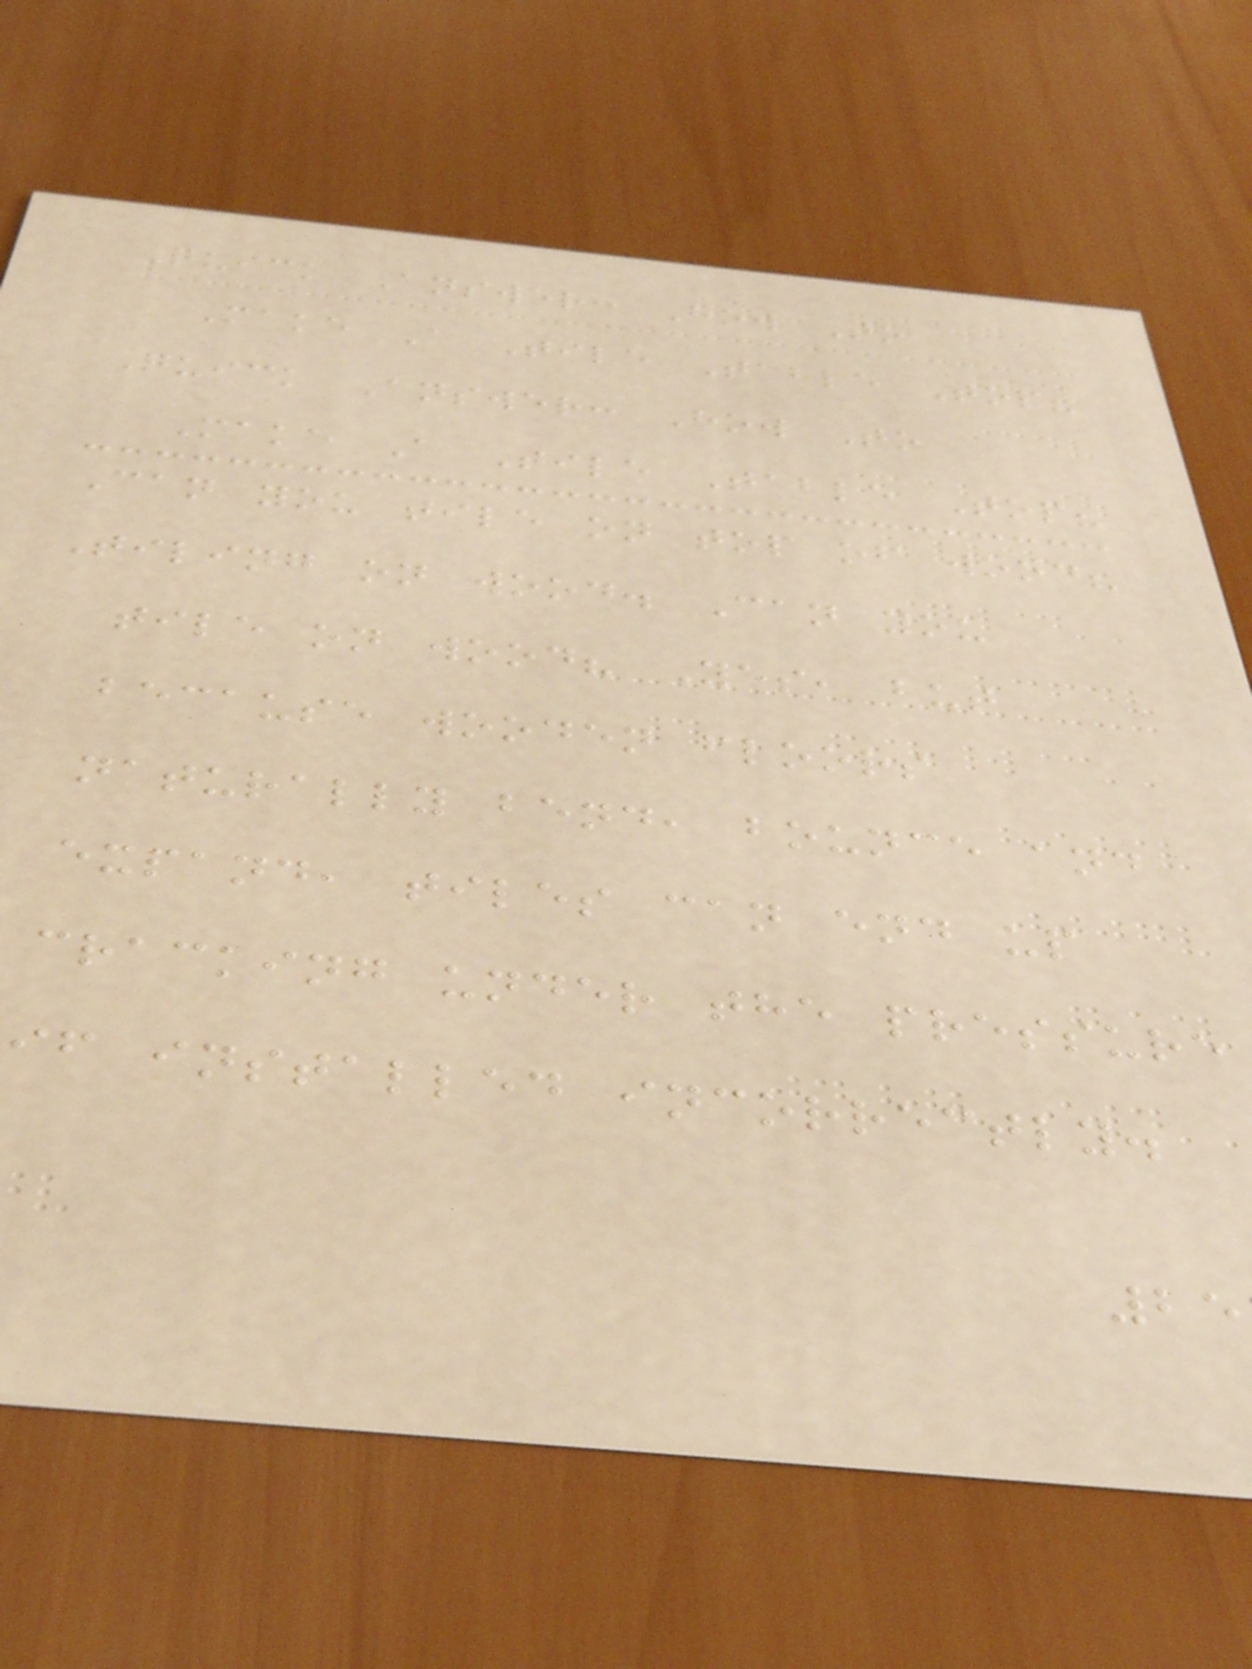Quick Answer: How To
Make A Tile Table Top?
Quick Answer: How To
Make A Tile Table Top?
Can you tile on top of wood?
Tiling on wood. Can you
tile on wood? Yes, but
because wooden floors
naturally bend, bounce and
expand, tiles can end up
cracking under the pressure
if installed incorrectly.
